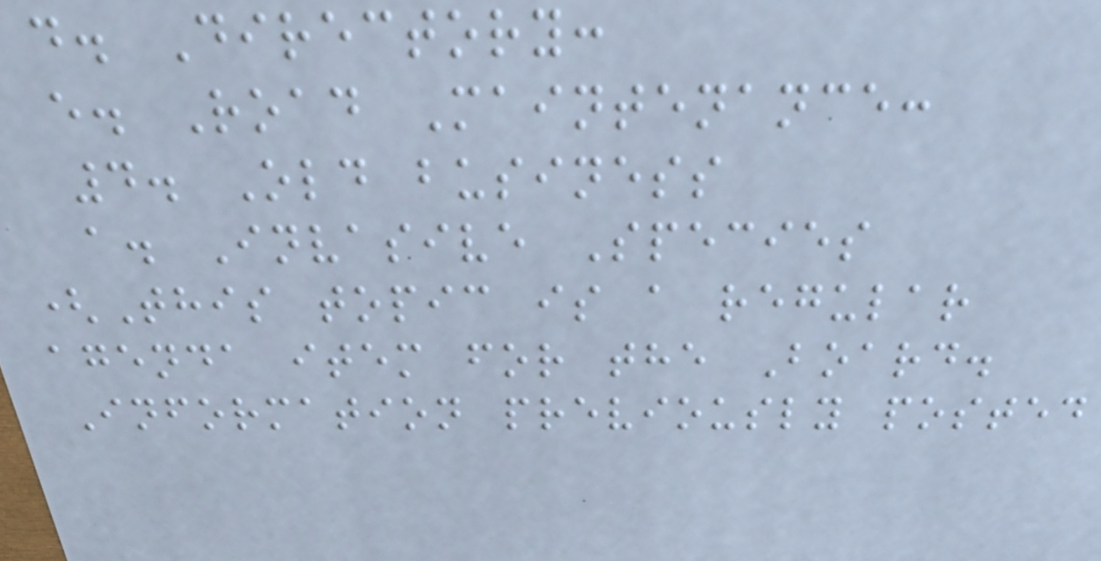d. Directory:
e. Road Maintenance:
4. Old business
a. Invasive Species
(This topic is a regular
agenda item for the Board.
Information previously posted
